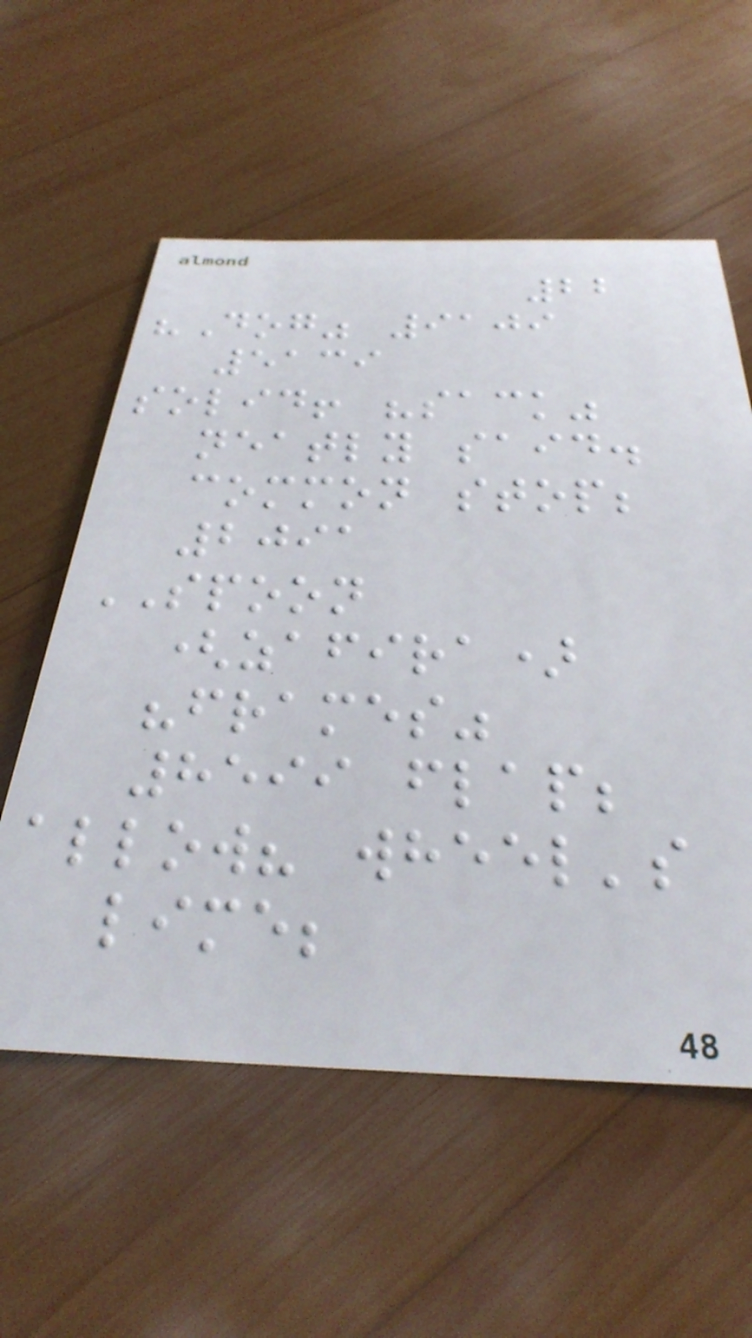22
"Dog" 9109
5139
solid! "sack"
neatly said.
common stop;
2091
SPOON
(zafira)
"frames"
8599 flap;
allow? wheel's
lime;
